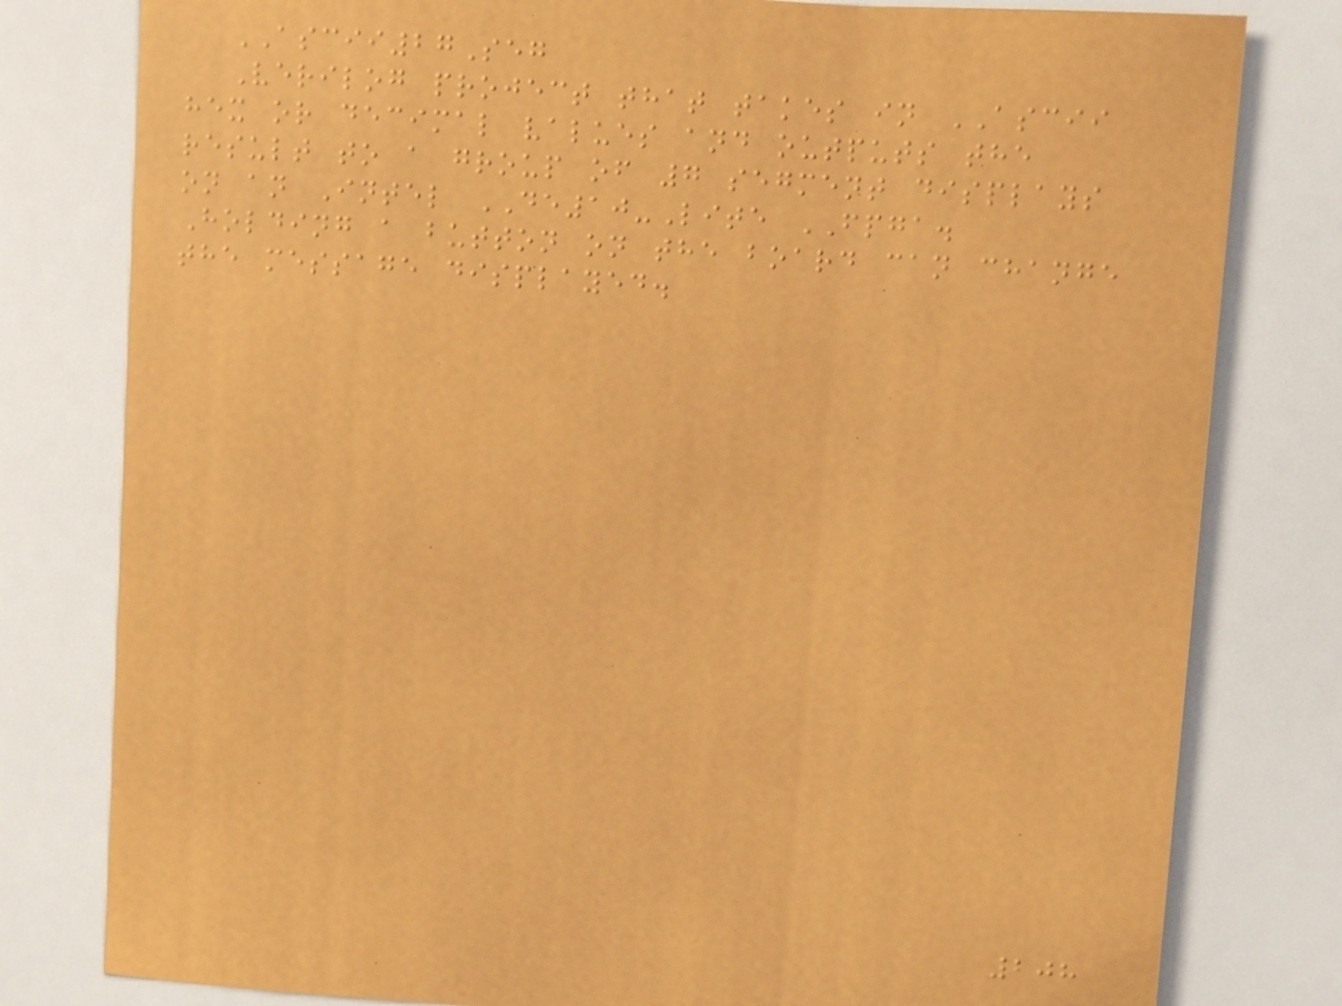ASCII27Seg
Verilog project that takes in ASCII
hex or decimal values and outputs the
result to a group of 7 segment displays
on an Intel DE10-Lite FPGA.
Holding a button on the board can change
the message displayed.
208
